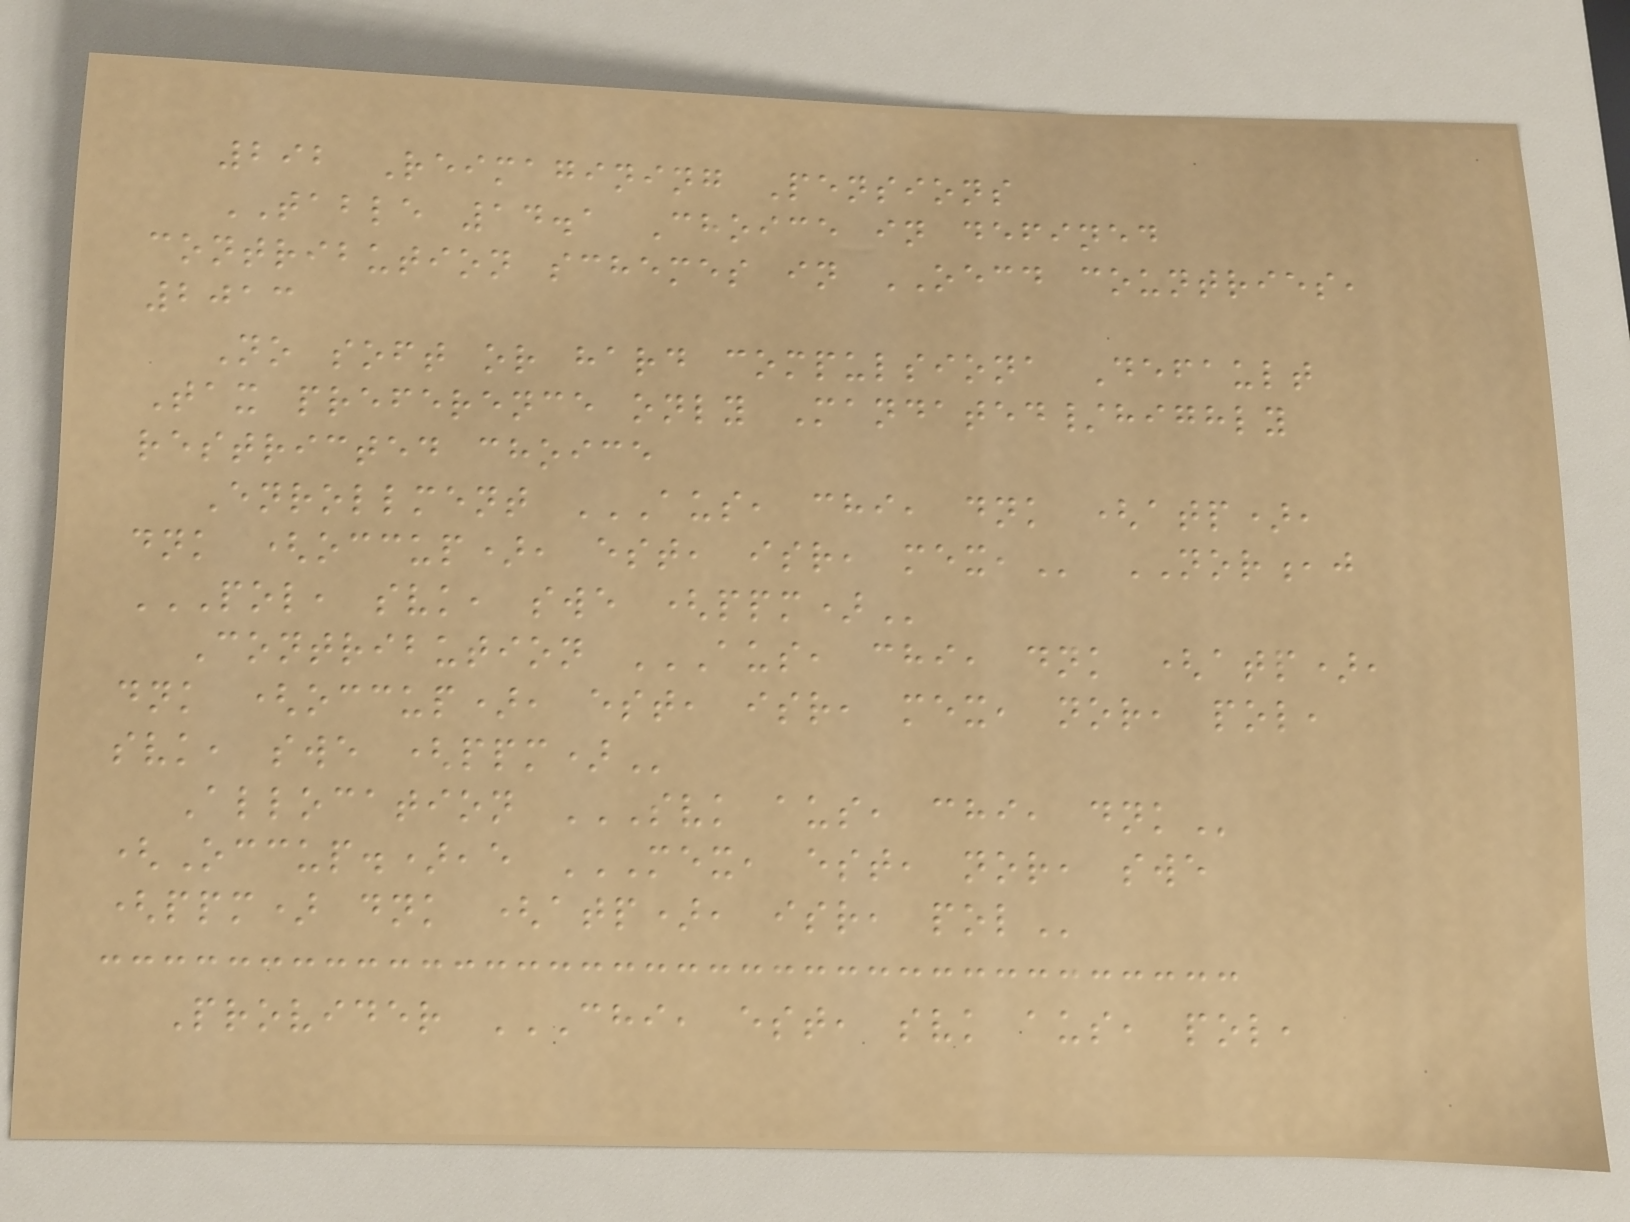292 Reimagining Pensions
TABLE 14.1 Choice in defined
contribution schemes in OECD countries,
2013
No soft or hard compulsiona Default
Tax preference only Mandated/highly
restricted choice
Enrollment AUS, CHI, DNK (ATP),
DNK (OCCUP), EST, ISR, MEX, NOR,j
POL, SVK, SWE (PPM)
Contribution AUS, CHI, DNK (ATP),
DNK (OCCUP), EST, ISR, MEX, NOR, POL,
SVK, SWE (PPM)
Allocation SVK AUS, CHI, DNK
(Occup.),e MEX, EST, NOR, SWE
(PPM) DNK (ATP), ISR, POL
Provider CHI, EST, SVK AUS, POL,
